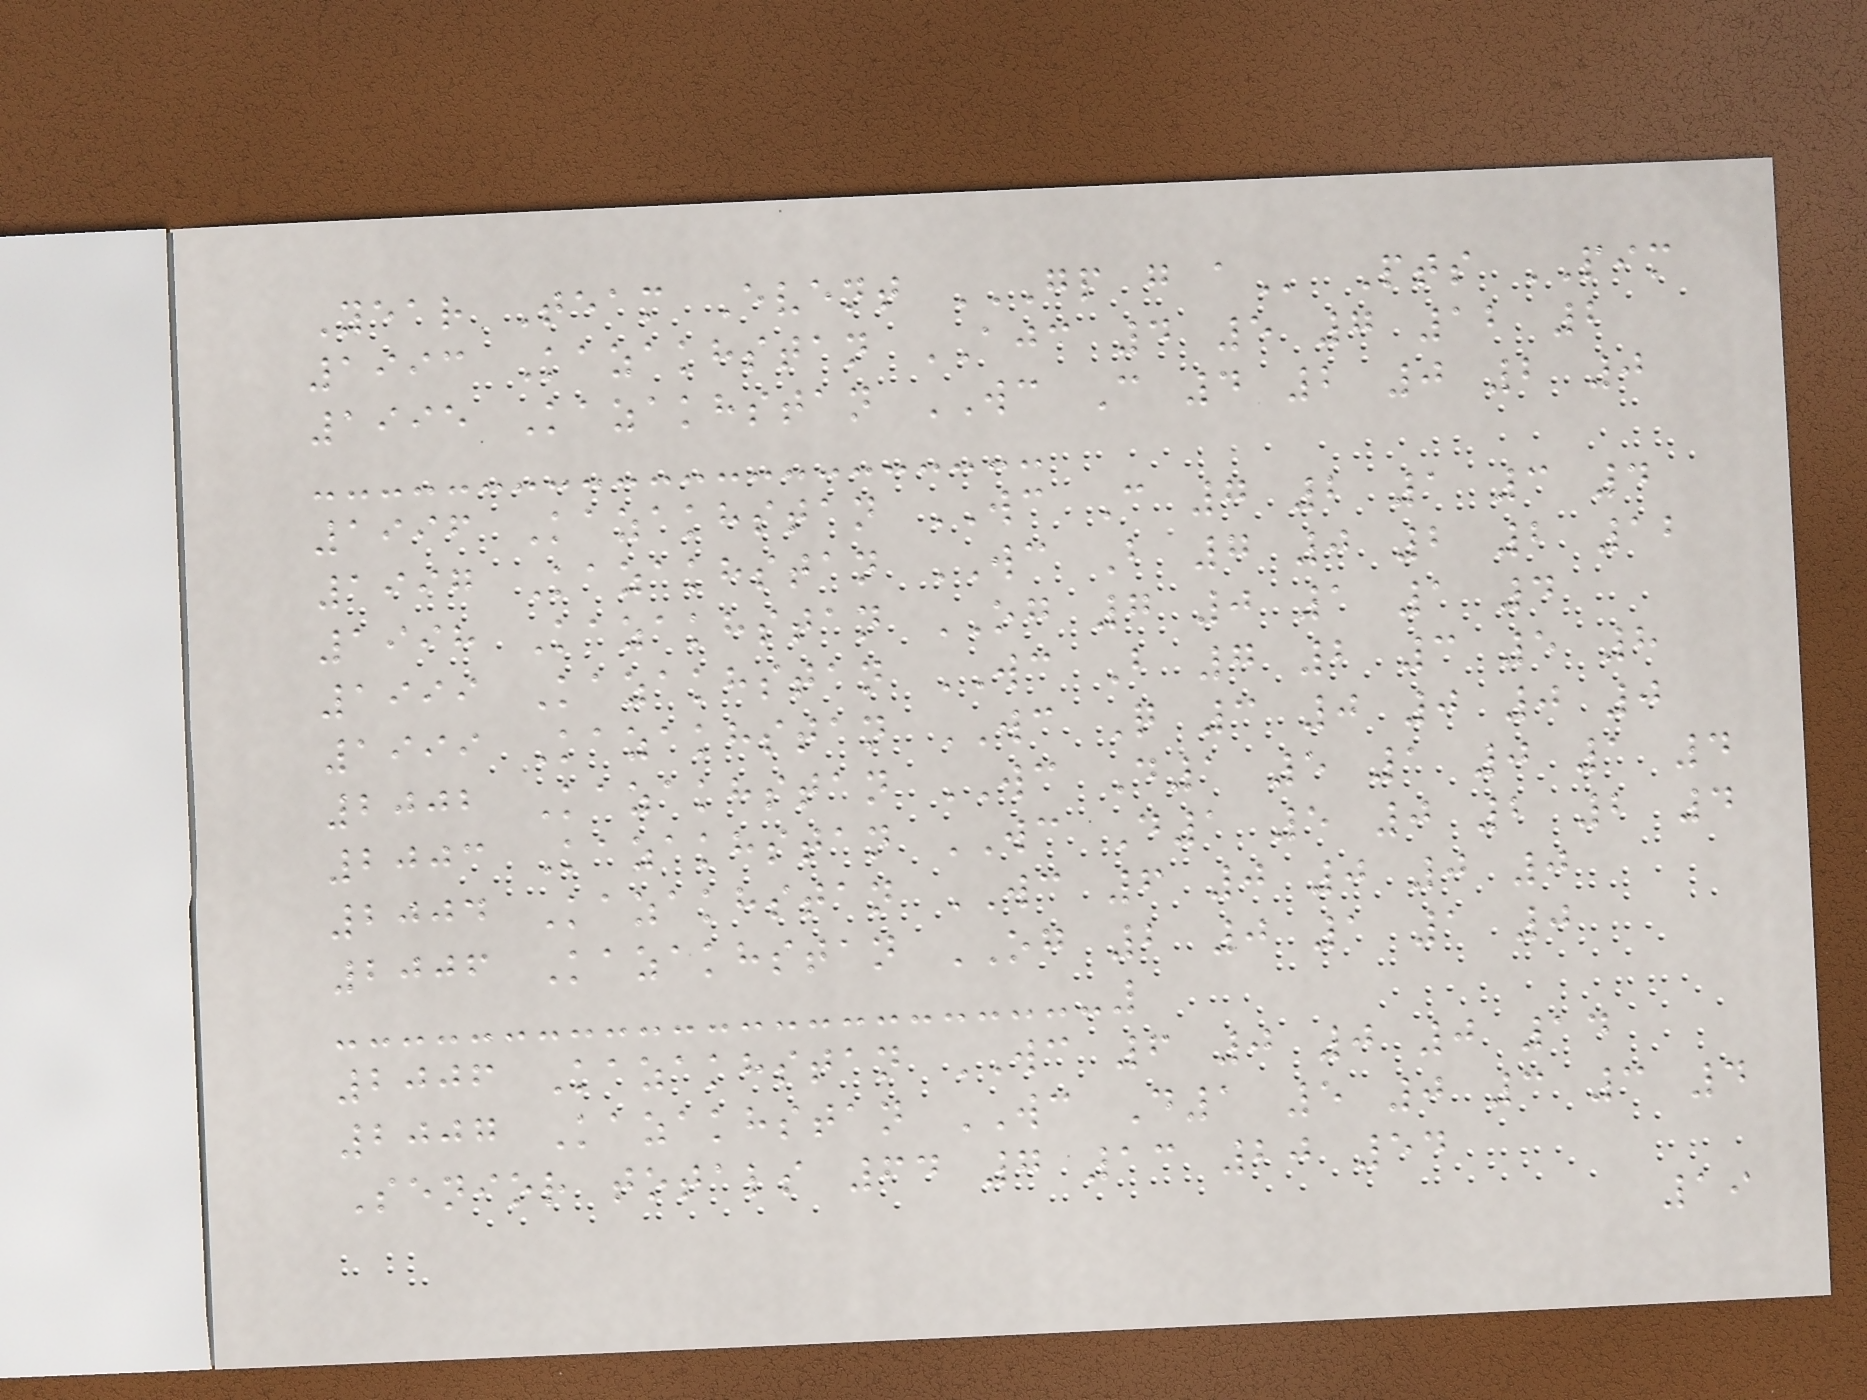Year Team Event GP G A Pts PIM
1993 Kazakhstan AJC 4 5 7 12 2
1995 Kazakhstan WC C 4 2 0 2 0
1996 Kazakhstan WC C 7 2 1 3 4
1997 Kazakhstan WC B 7 0 2 2 12
1998 Kazakhstan OG 7 0 1 1 4
1999 Kazakhstan WC B 7 2 3 5 8
1999 Kazakhstan WC Q 3 0 0 0 0
2002 Kazakhstan WC D1 5 1 0 1 4
2003 Kazakhstan WC D1 5 0 2 2 4
2004 Kazakhstan WC 6 0 0 0 0
2006 Kazakhstan OG 2 0 1 1 0
2006 Kazakhstan WC 6 0 0 0 14
2007 Kazakhstan WC D1 5 0 3 3 4
Senior totals 64 7 13 20 54
19
